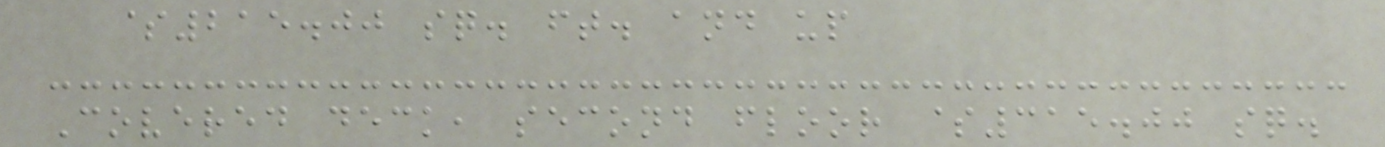$215.00 sq. ft. and up
Covered deck, second floor $315.00 sq.
